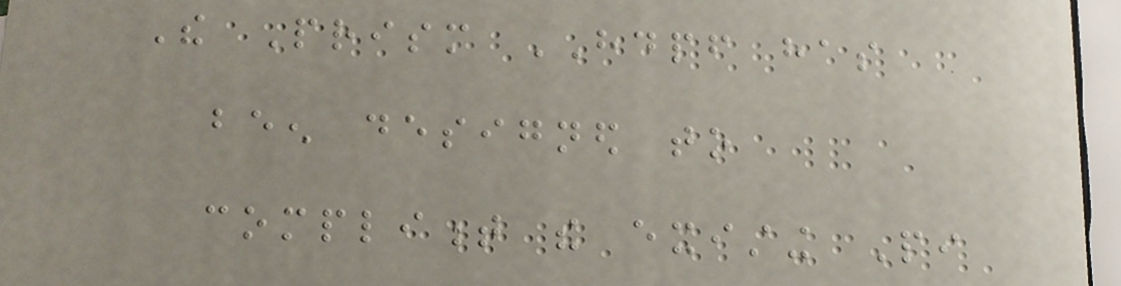The Prism HDPF has
been designed to
compliment the existing Pi
